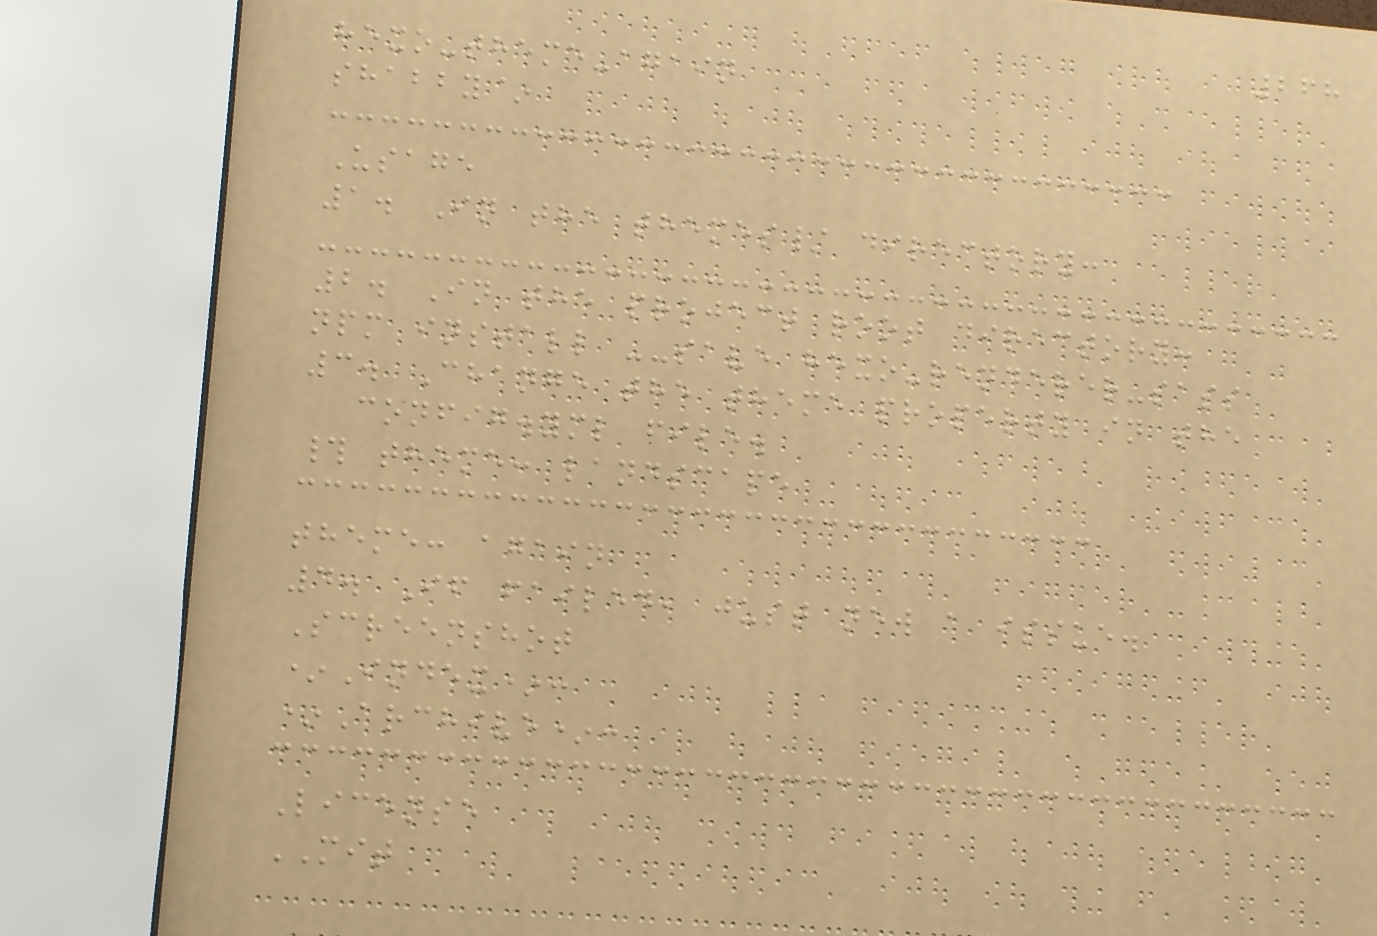268
hexo-theme-again
shabby~
Usage
1. In the themes/ directory:
2. In the project root directory:
npm install --save hexo-renderer-sass
3. Change the theme property in the
config.yml file.
# theme: landscape
theme: again
4. If failed, just new a issue.
Screenshot
*Index*:
*Archive*:
License
MIT
